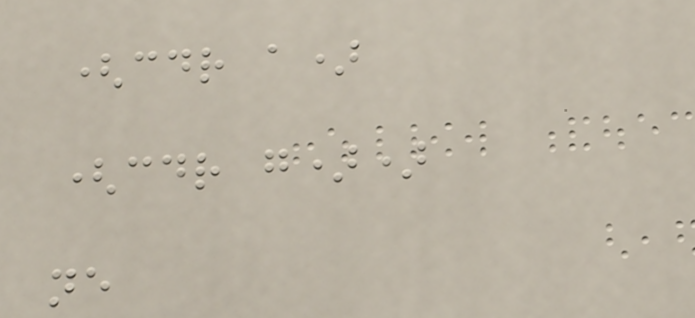(cdr a)
(cdr g))
ne
